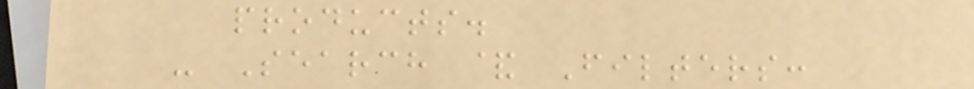products.
- Search & Filters:
